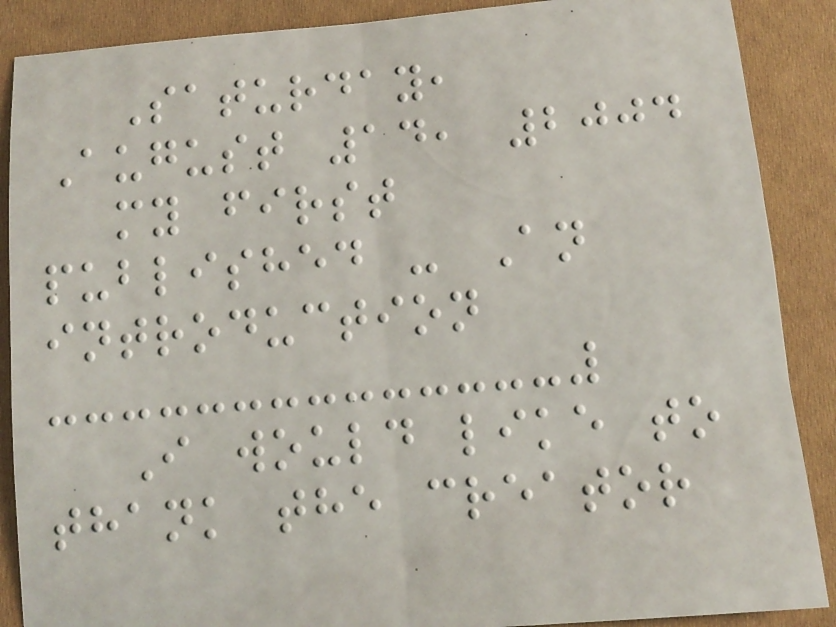Saturday,
August 14, 2004
my first
published - An
introduction
I would like to
thank the creator
